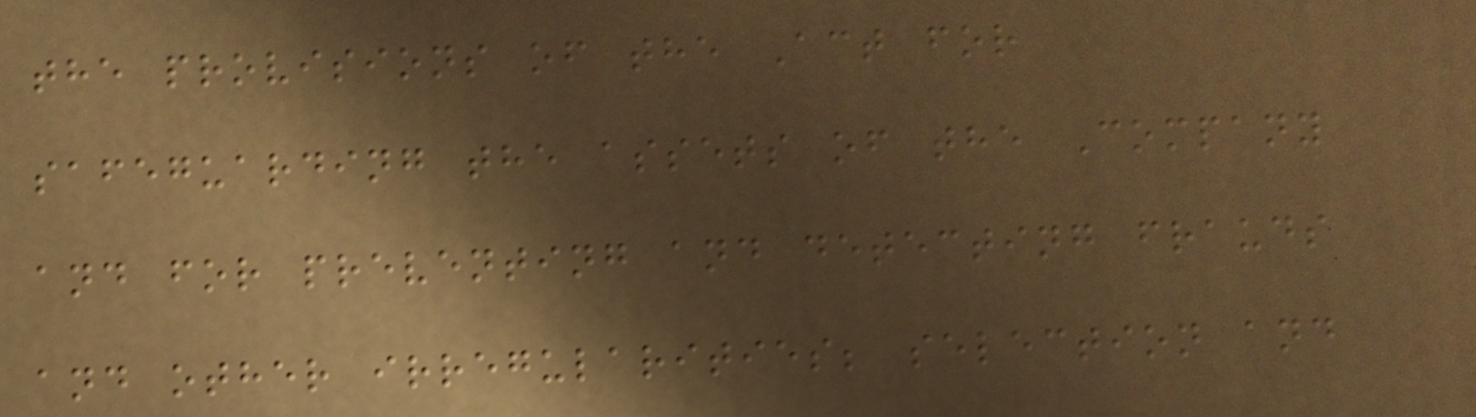the provisions of the Act for
safeguarding the assets of the Company
and for preventing and detecting frauds
and other irregularities; selection and
